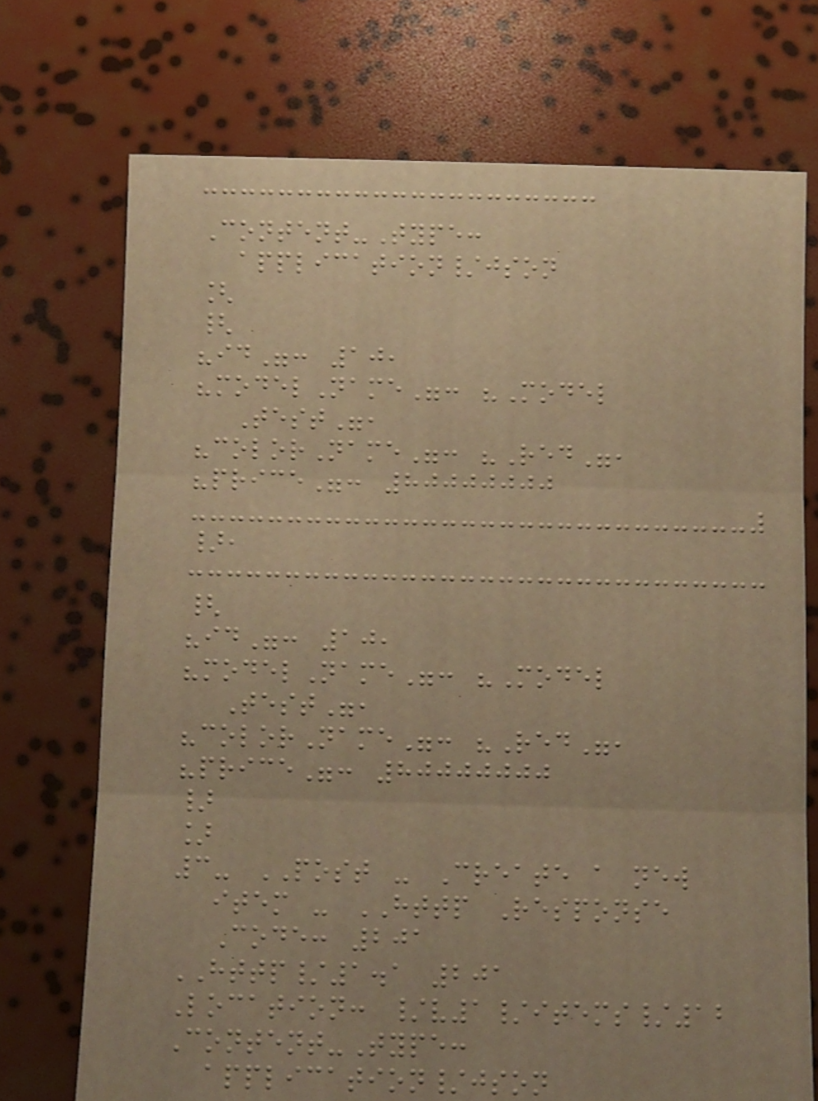Content-Type:
application/json
[
{
"id": 10,
"modelName": "Model
Test",
"colorName": "Red",
"price": 80000000
},
{
"id": 10,
"modelName": "Model
Test",
"colorName": "Red",
"price": 80000000
}
]
3- POST - Create a new
item - HTTP Response
Code: 201
HTTP/1.1 201
Location: /v1/items/12
Content-Type:
application/json
